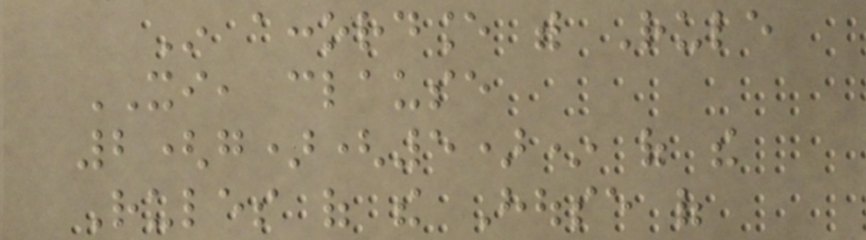In accordance with Rule
XI, clause
2(g)(5)* of the
Rules of the House of
